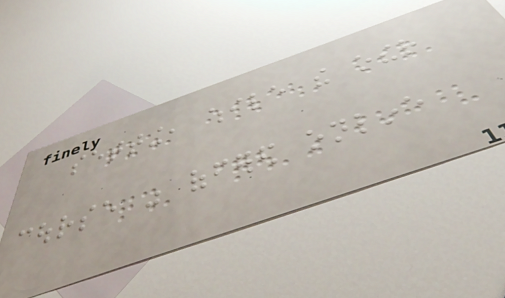setting, while the other
course was offered online
